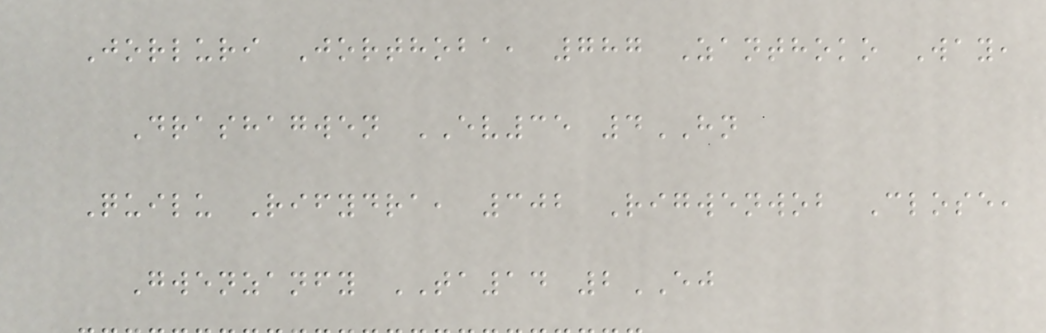Jorluri Jorthoba, 787 Zanthoko Way,
Drashagwen EV35 4HN
Quilu Rifydra, 302 Rigwenwob Close,
Gwenzanfy TA14 2EJ
